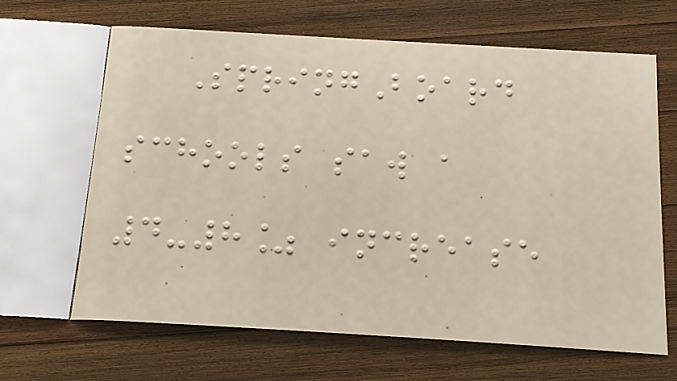SpringBoard
schools saw a
4-8% increase
